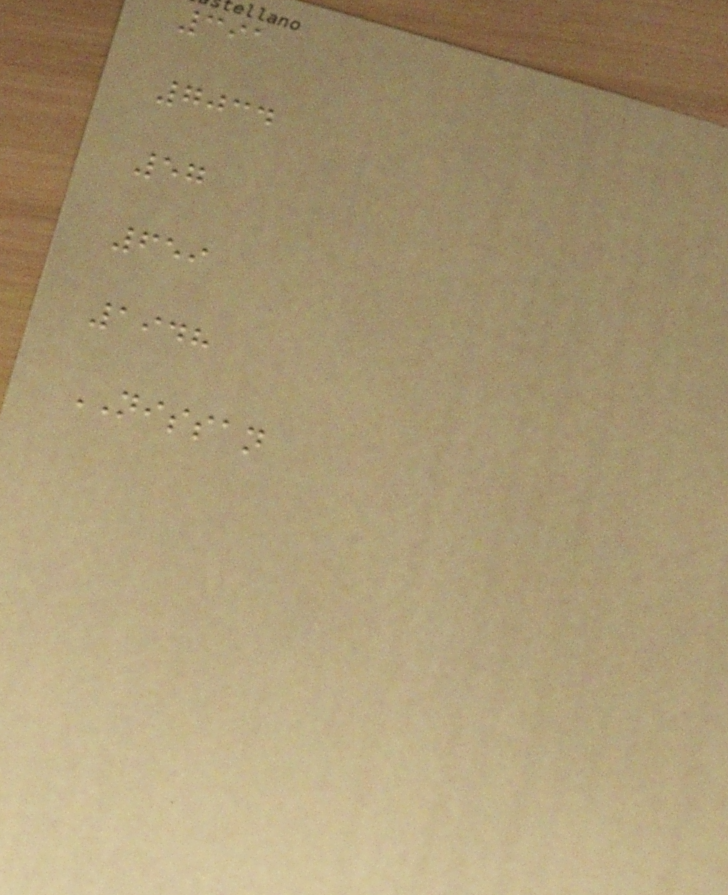391
7034
57
659
1948
NISSAN
